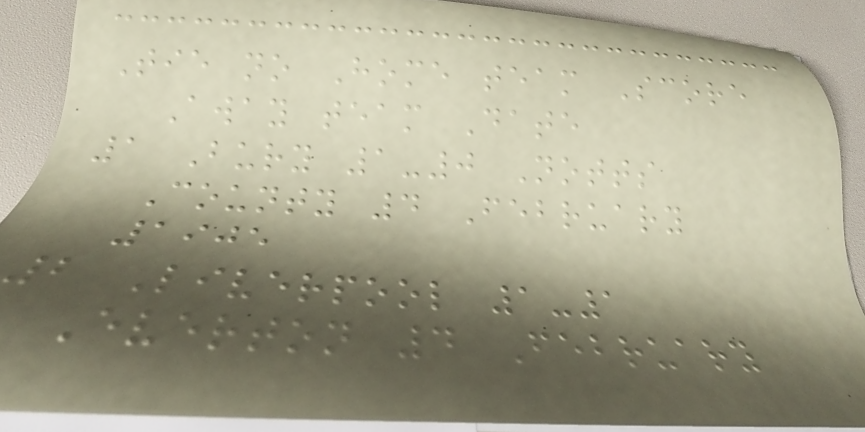Tie no Home team Score
Away team Date
1 Bury 1-0 Notts
County 4 February
1905
2 Liverpool 1-1
Everton 4 February
